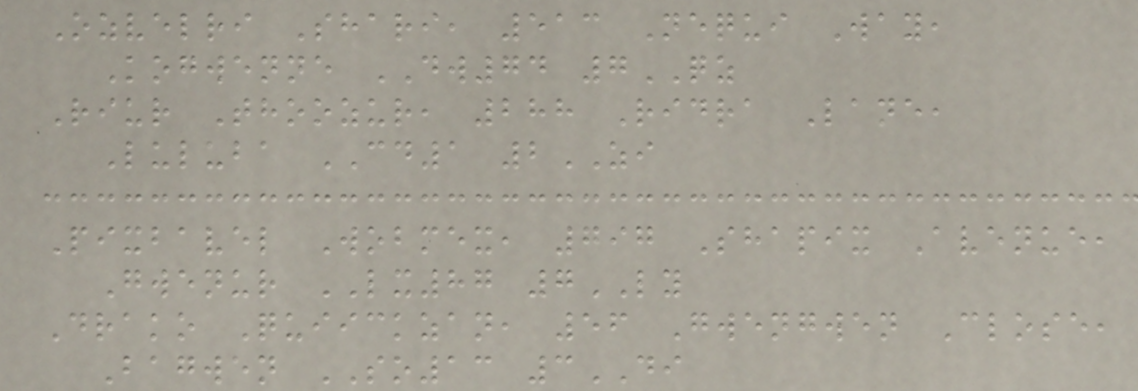Ozvelri Shari, 513 Nequi Way,
Kogwenne DW74 7QZ
Riur Thoozur, 288 Ridra Lane,
Luluba CD1 2ZI
Pixbavel Wobmex, 797 Shapix Avenue,
Gwenur LX87 7LY
Drako Quiickzan, 56 Gwengwen Close,
Bagwen SO13 3DI
